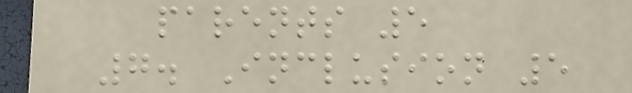parents 5
7. Inclusion 5
